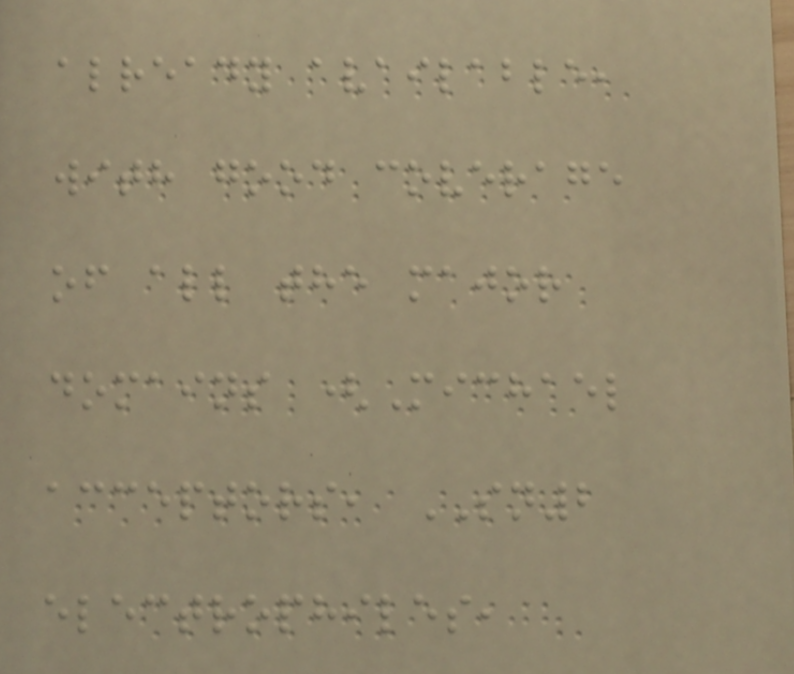already available,
with good coverage
of all the major
domains (Michael
acceptors, SN2
electrophiles,
